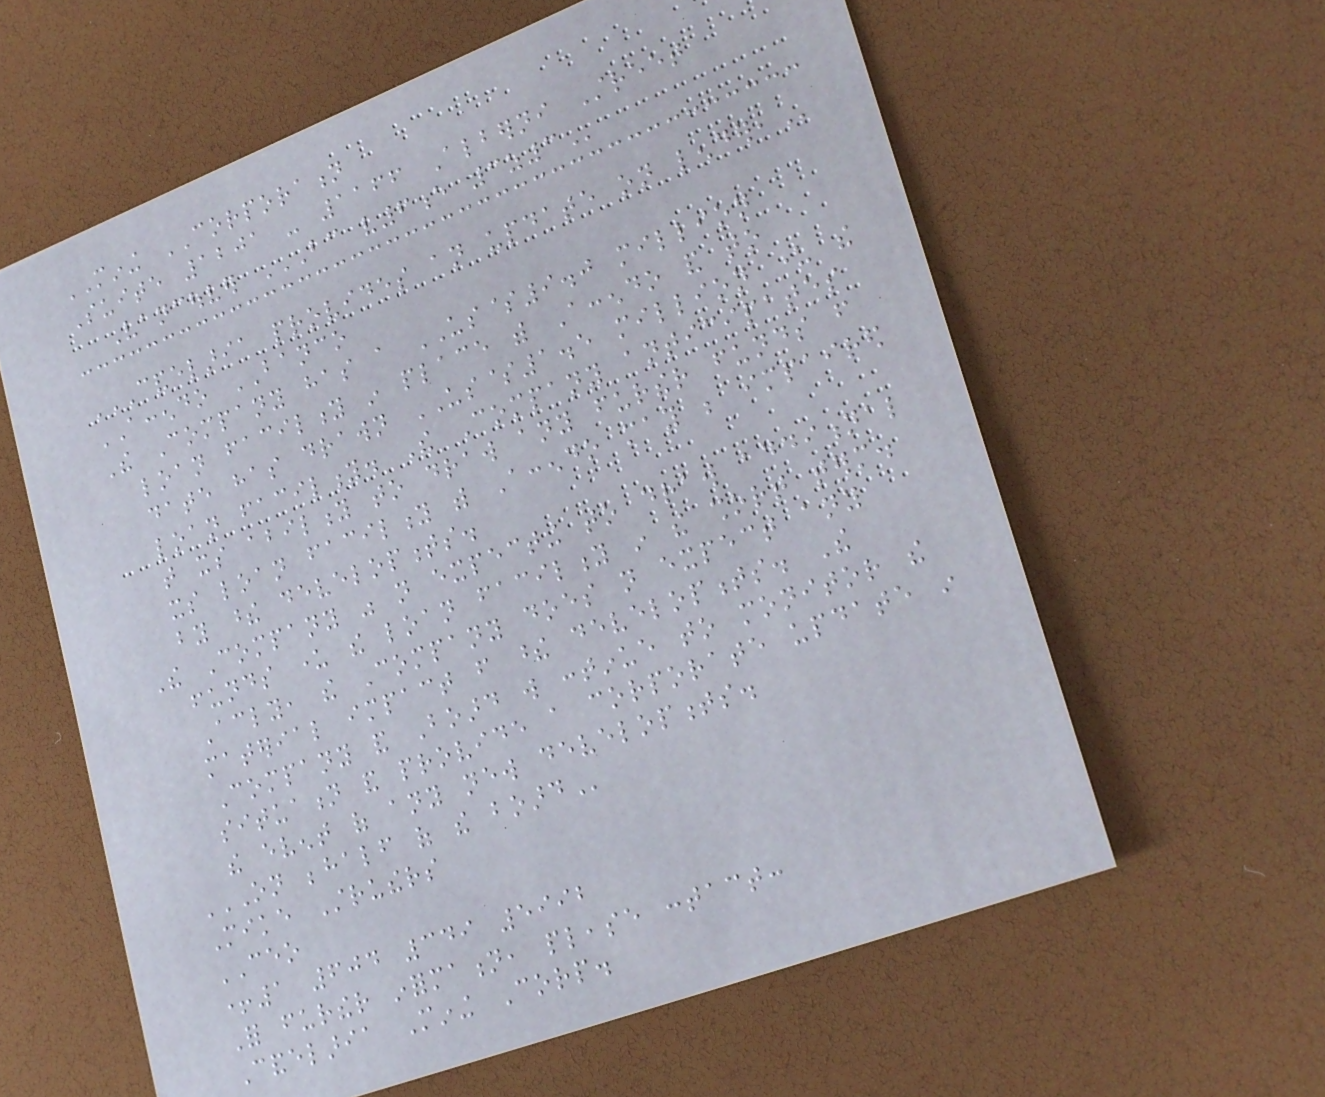MINING CORPORATION
Suite 1201 - 1166 Alberni Street
Vancouver BC V6E 3Z3
CANDELARIA PROVIDES AN UPDATE ON LENDER,
ACCENDO BANCO
The Company has a US$9.0 million
loan facility in place with Accendo and to
date has drawn US$1.5 million under the
loan facility. The Company anticipates
that its ability to draw any further funds from
its loan facility with Accendo may be impaired
by these developments.
The Company was not expecting to draw additional
funds under the loan facility in the short term.
Accordingly, the Company does not expect any
material impact from these developments. The
Company and Board will continue to monitor the
situation and provide a corporate update in
the event of any new developments.
ON BEHALF OF THE BOARD
Mike Struthers
CEO
+1 604 349 5992
For further information, please contact:
Candelaria Mining Corp.
